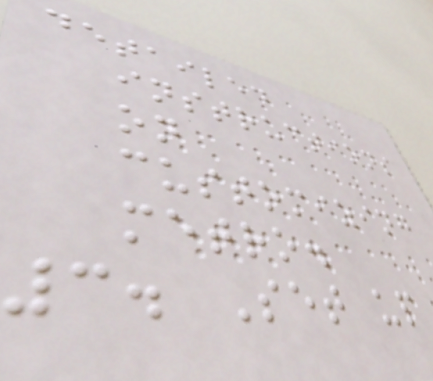detailed
instructions
on
customizing
metro.
3. Set up
